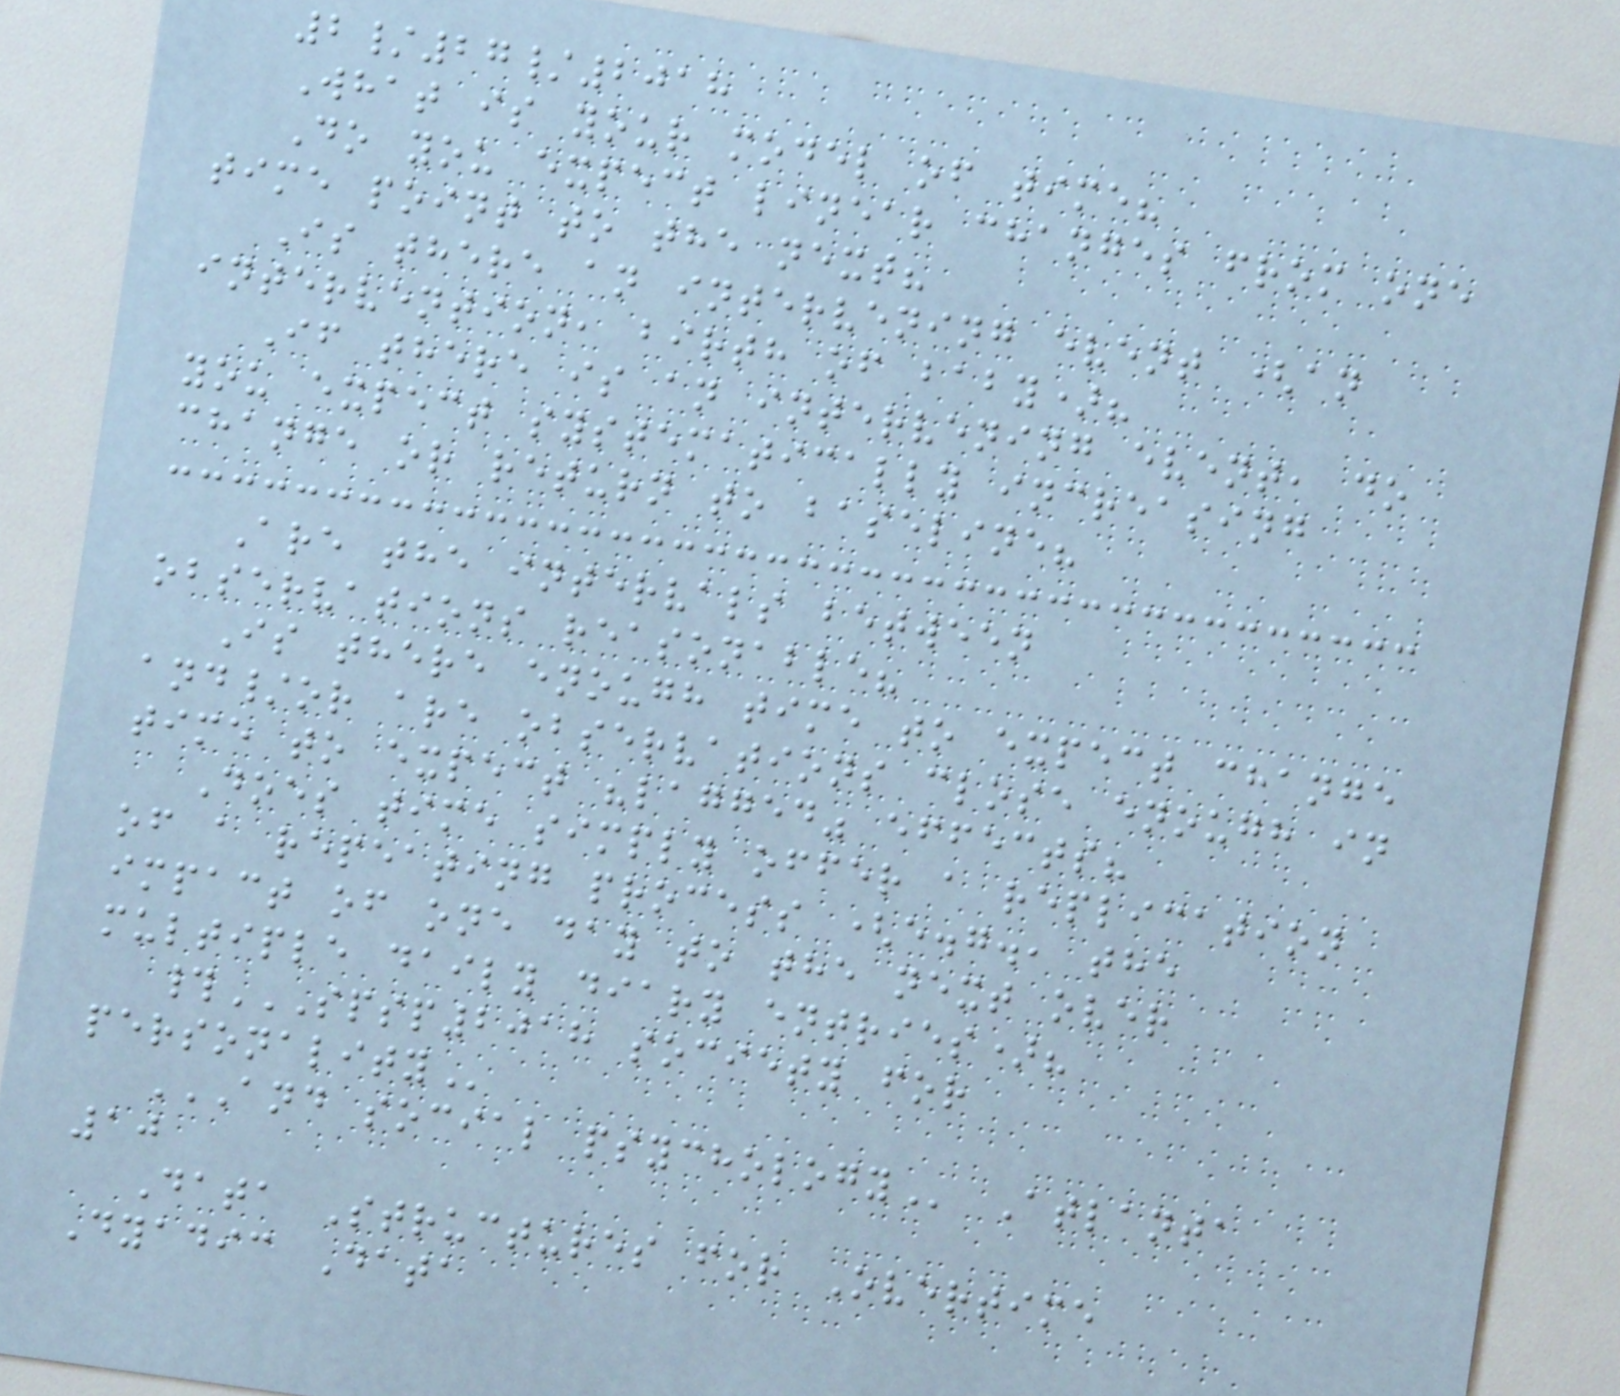2/27/2018
What is your model of time?
Do you expect linear changes from one
time point to the next?
Is there an intervening event (an
intervention, birth of baby)?
If there is an intervening event, do
you expect systematically increasing
change or return to baseline?
Are the intervals between
observations reasonable?
Is there enough time to expect change
and/or are observations close enough in
time to expect "lagged" effects?
Does time simply offer a replication
of a repeating process (e.g., the
impact of one day to the next over
multiple daily diary entries)?
#SPSP2018 SOCIETY FOR
PERSONALITY
AND SOCIAL PSYCHOLOGY Atlanta
10
Data Structures for Overtime
Dyadic Data
